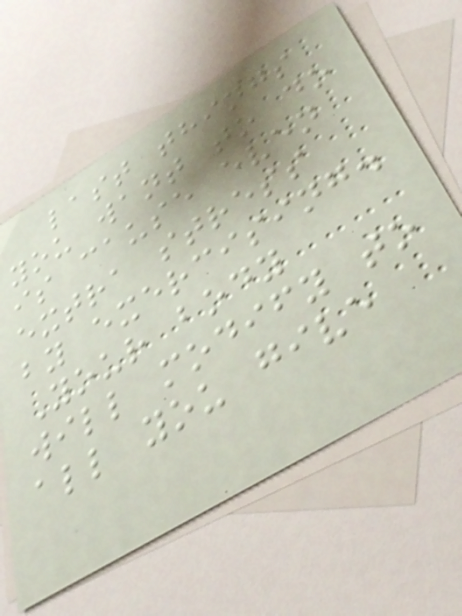last things
you want to do
is cause even
extra stress
by exercising.
Your body
will modify to
all you give
